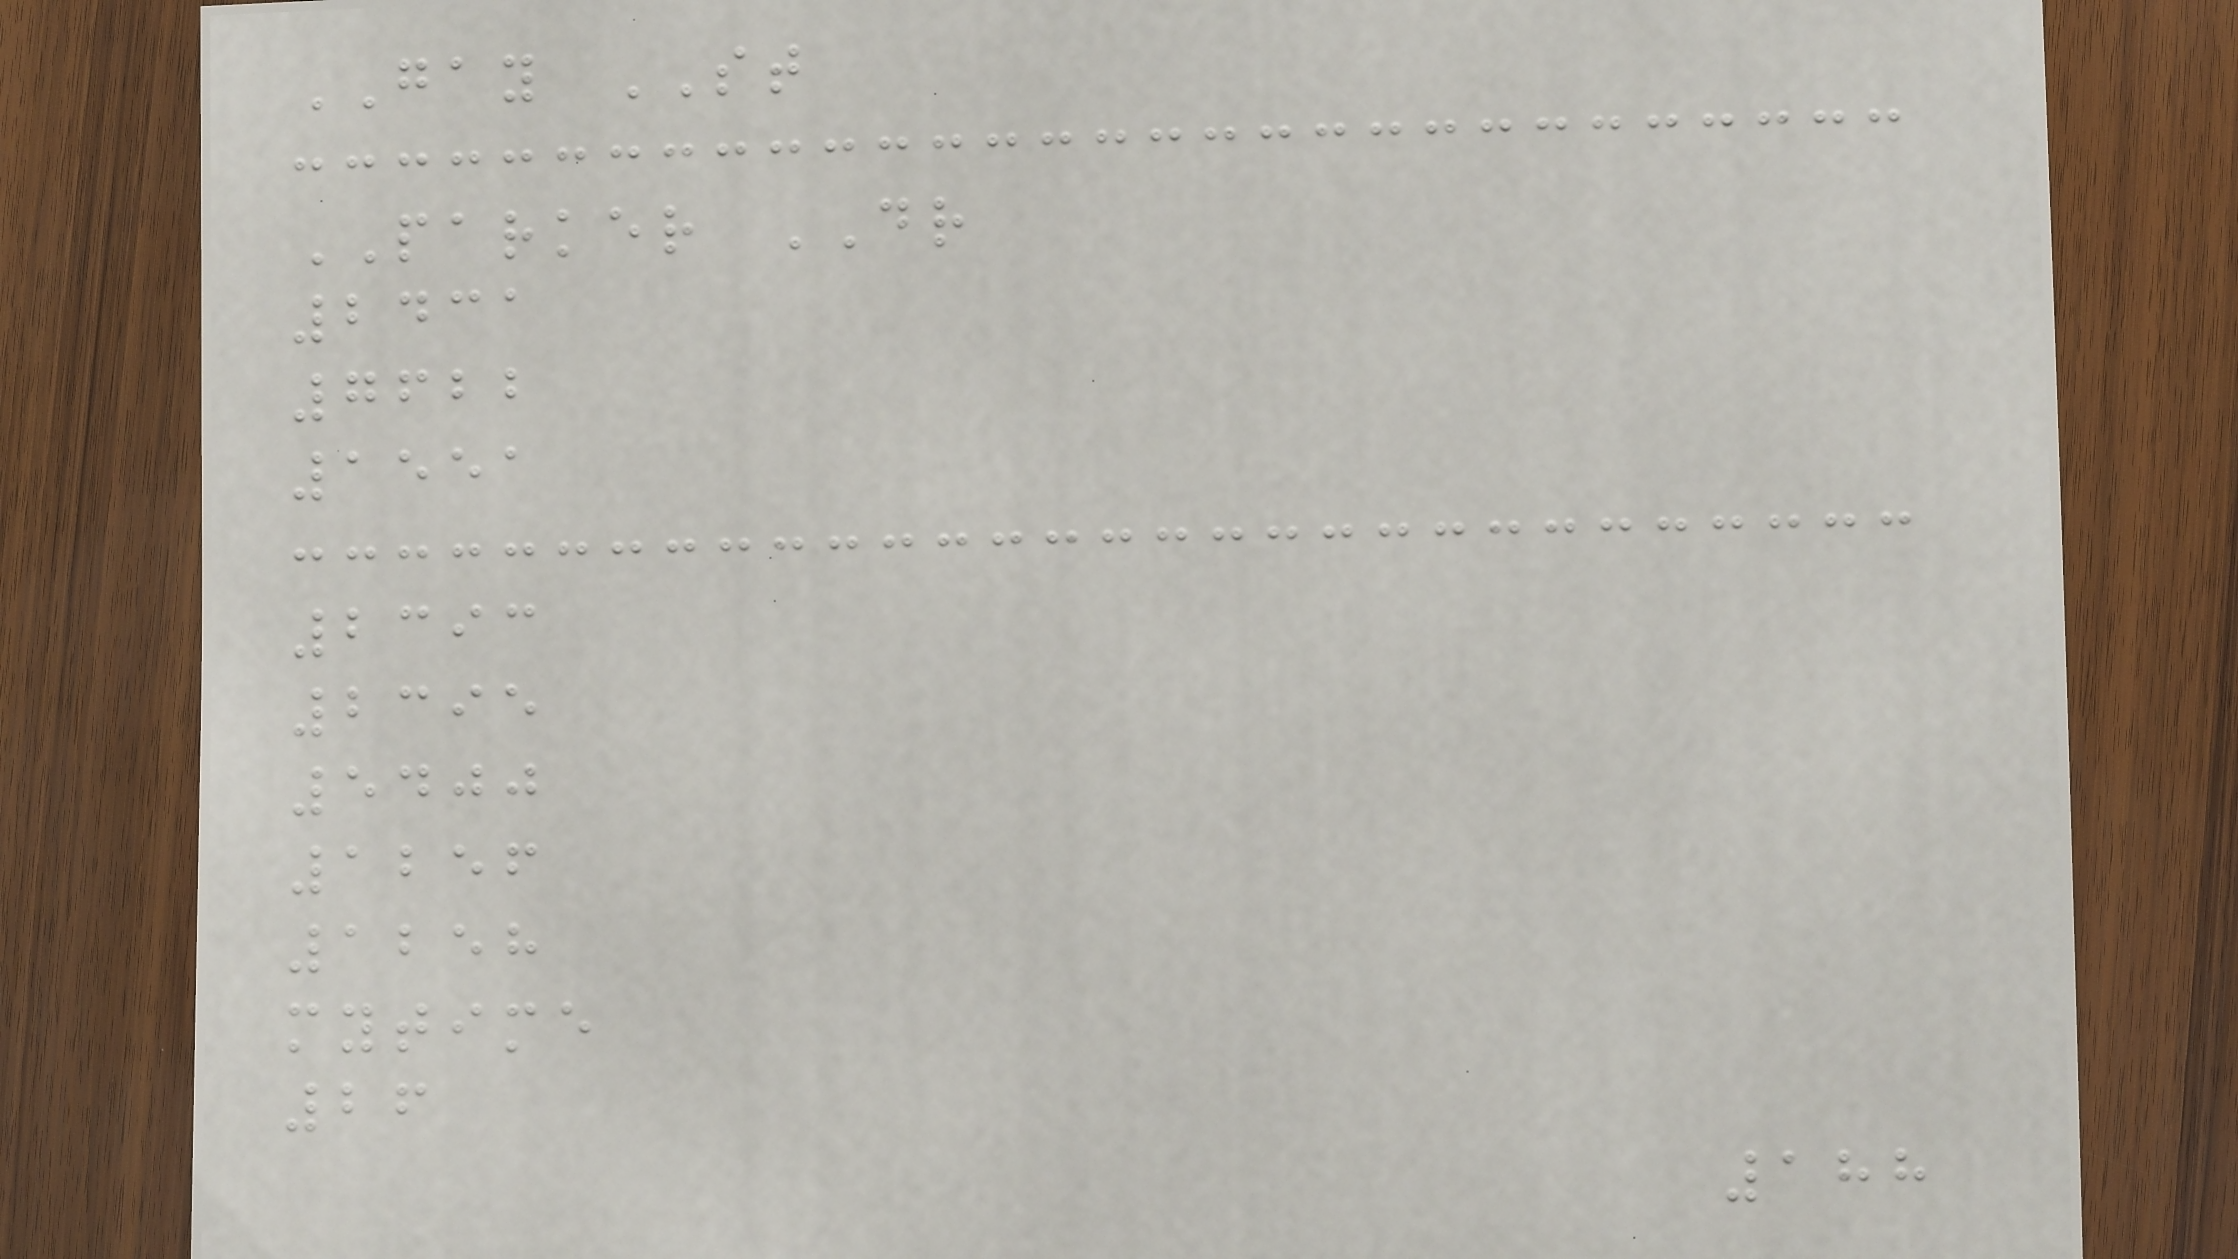GAY ST
PARKER DR
2431
7622
1551
2393
2395
5400
1256
1258
mytime
26
188
